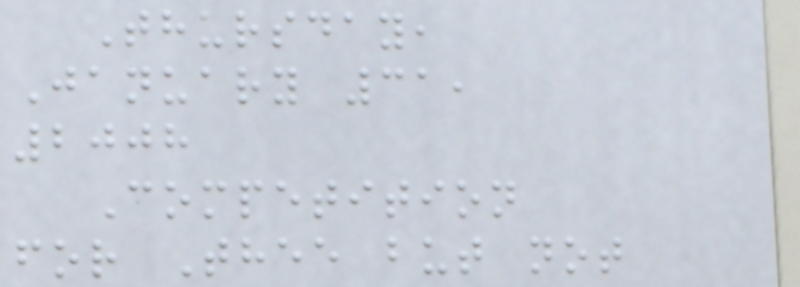Thursday,
January 31,
2008
Competition
for Thee but not
